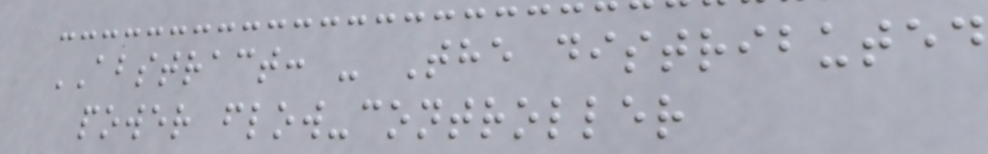ABSTRACT: - The distributed
power flow-controller
